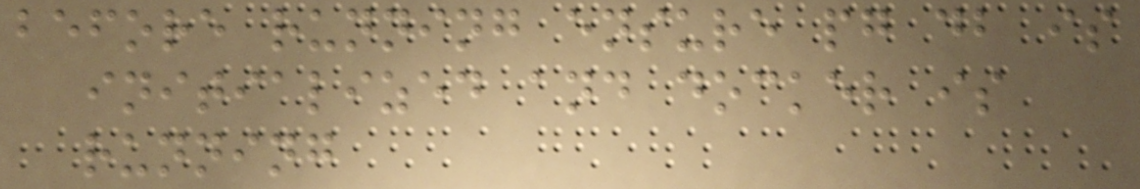before running ensure pg db is
initialized and docker is
running
